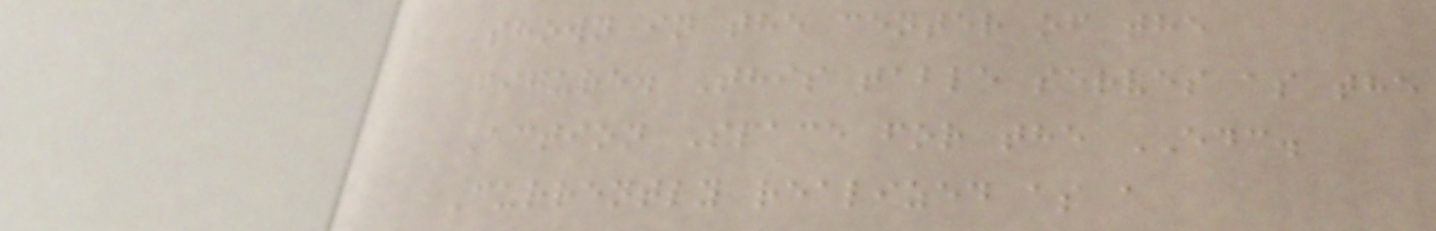shown in the center of the
figure. This table serves as the
Action Space for the EDC.
Currently realized as a
